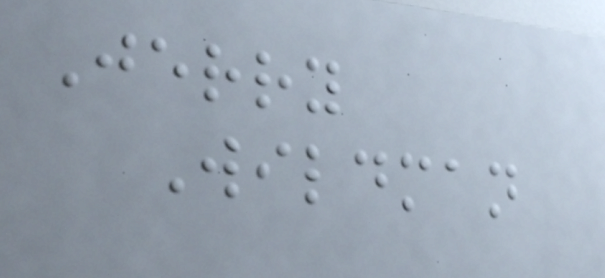Jerry
Wildman
